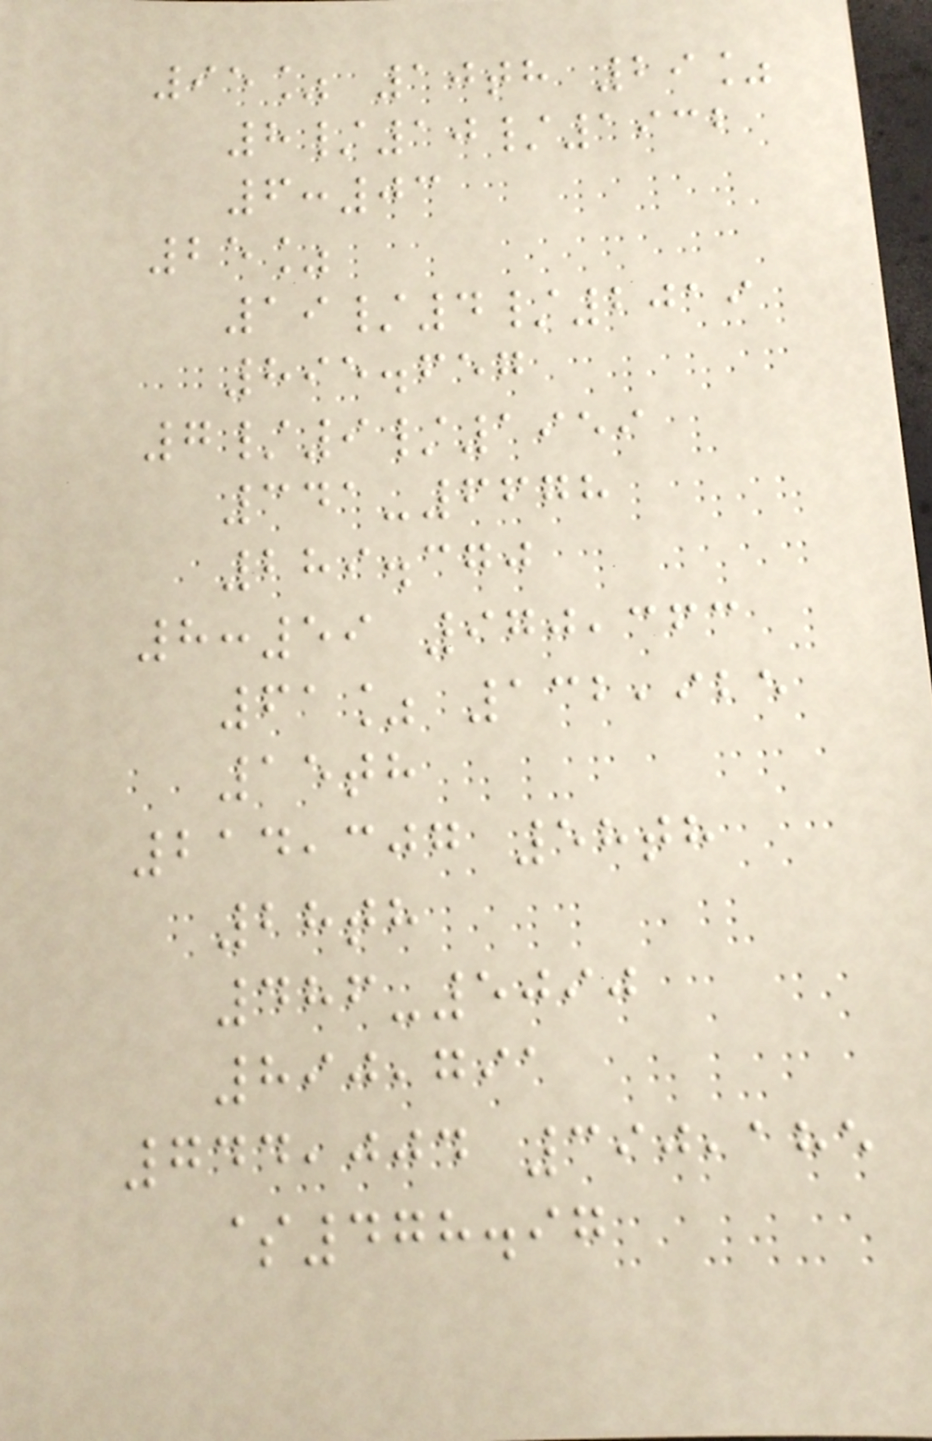95% 10th 29%
8/10/1932
6:03
25%
19/4/2019
895.657
7/9/1959
341-6678
289.370
8:59 970,363
61% 132,925
15th
214,307 58th
28th
486-5090
890,791
744,004 390,185
$478.97
